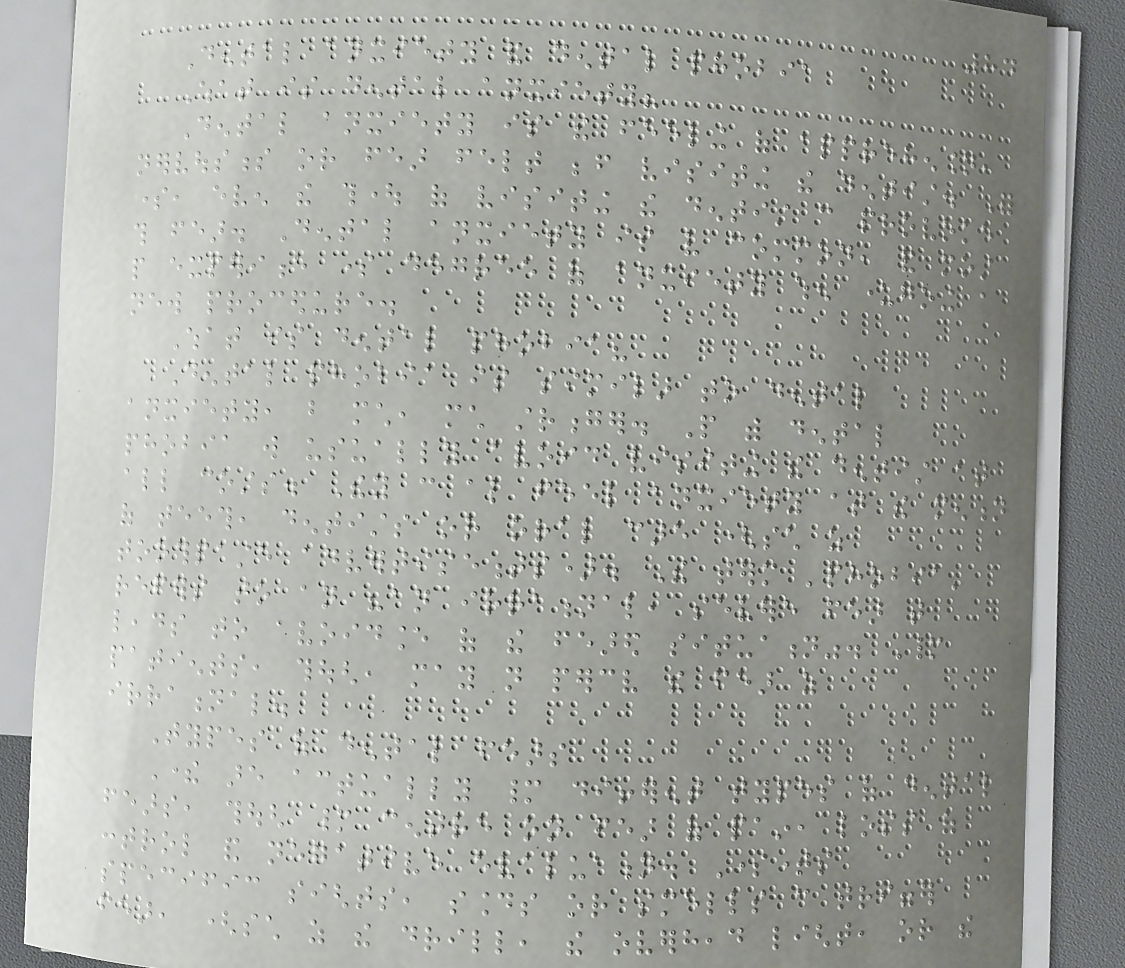84
Dental anxiety and dental phobia
What is dental anxiety?
Dental anxiety is the feeling of apprehension,
nervousness or fear felt before visiting the dentist. For
some, even the thought of visiting the dentist can provoke
this fear. Dental anxiety is very common, and most
people experience some degree of anxiety when undergoing a
new procedure.
What is dental phobia?
Dental phobia is similar to dental
anxiety, but much, much stronger. People with dental
phobia will usually avoid visiting the dentist at
all costs. They can also feel anxiety at the mention
of teeth, dentists or oral care (such as
toothpaste advertisements). The term 'phobia'
refers to an "an irrational, severe fear that
leads to avoidance of the feared situation". Many
patients, though, may not perceive the fear as
irrational.
Types of dental fears
There are actually many different types of dental
fears, though many centre on fear of pain, loss of
control and negative evaluation. Sometimes
specific sights, sounds or smells can trigger
fear, (such as the drill, the overhead light, or the
